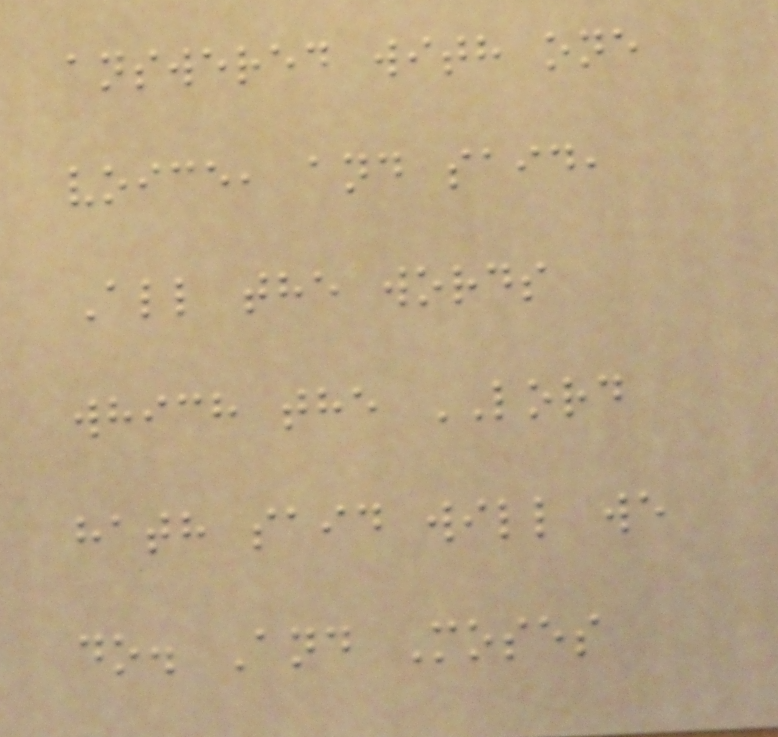answered with one
voice, and said,
All the words
which the LORD
hath said will we
do. And Moses
